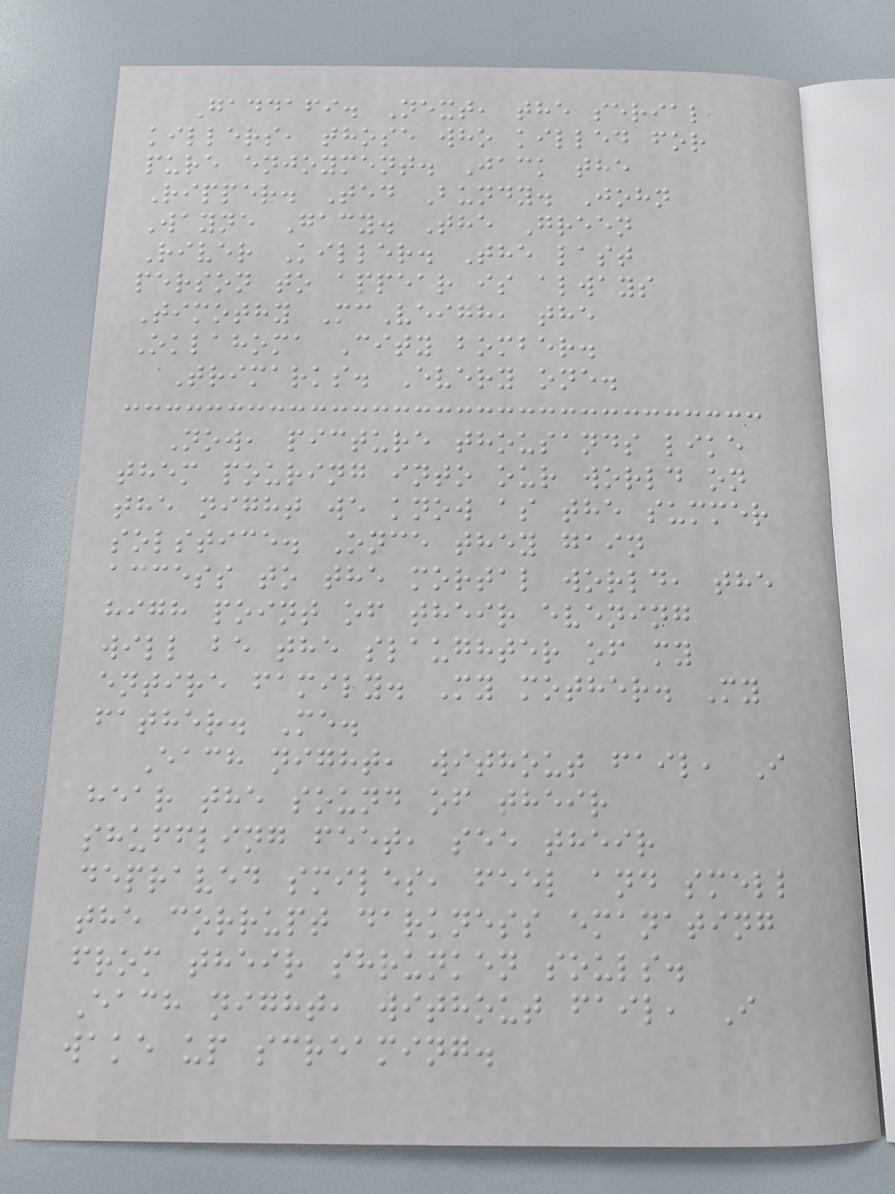Gaddafi. Next, the serial
killers, those who killed for
pure enjoyment. Jack the
Ripper. Ted Bundy. John
Wayne Gacy. The Green
River Killer. The last
person to appear is always
Timothy McVeigh, the
Oklahoma City bomber.
Trimarks. Every one.
Now, picture thousands like
them pouring into our world on
the night we know as the summer
solstice. Once they gain
access to the mortal world, the
high point of their evening
will be the slaughter of my
entire family. My mother. My
father. Me.
Each night, without fail, I
hear the sound of their
shuffling feet, see their
depraved smiles, feel and smell
the corrupt darkness emanating
from their shrunken souls.
Each night, without fail, I
wake up screaming.
